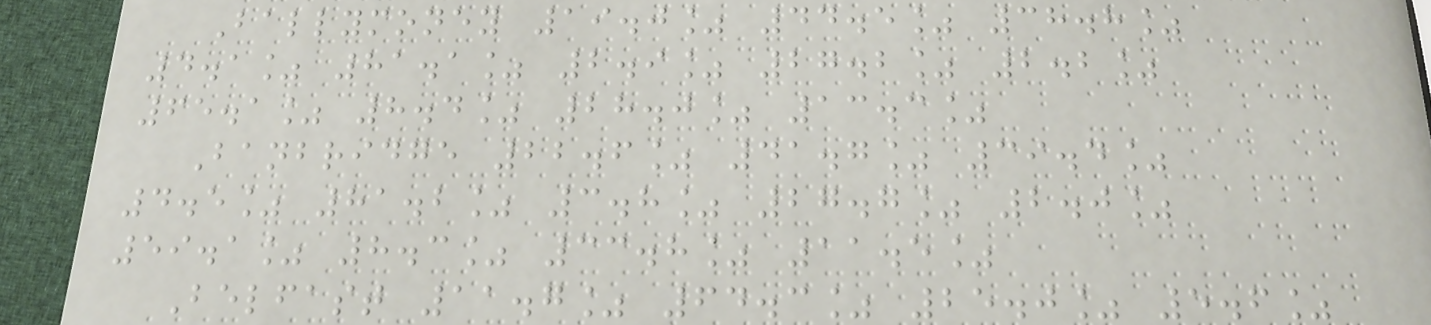Ballymoney 19.0% 44.5% 38.8%
4.1% 81.1% 2.9% 27.2% 2.2%
65.1% 8.4% 28.0% 13.3%
Banbridge 22.6% 41.7% 39.4%
4.5% 81.2% 3.8% 27.7% 2.0%
59.1% 8.3% 33.8% 11.5%
Belfast 11.7% 64.3% 25.0% 5.6%
